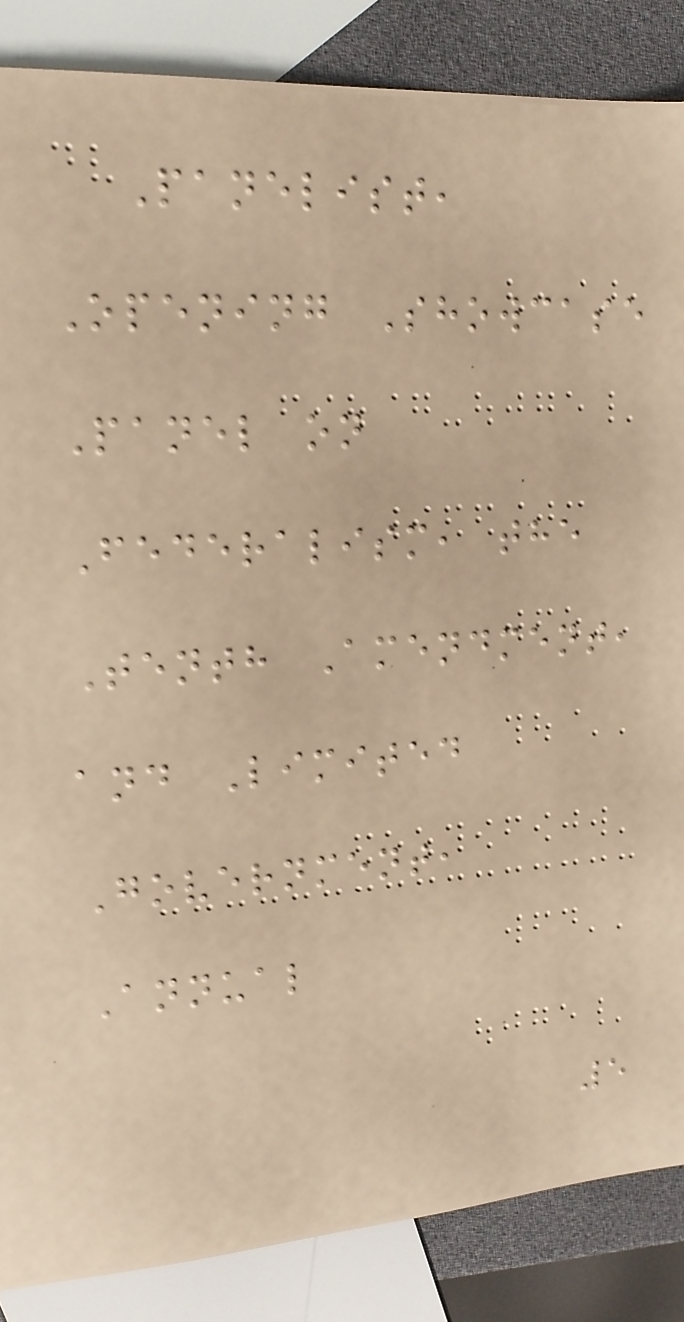Panelist,
Opening Showcase
Panel on
Federalism, the
Tenth Amendment,
and Limited
Government,
Annual
5
